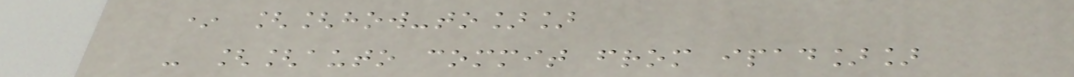* [[how-to]]
- [[auto commit from ipad]]
